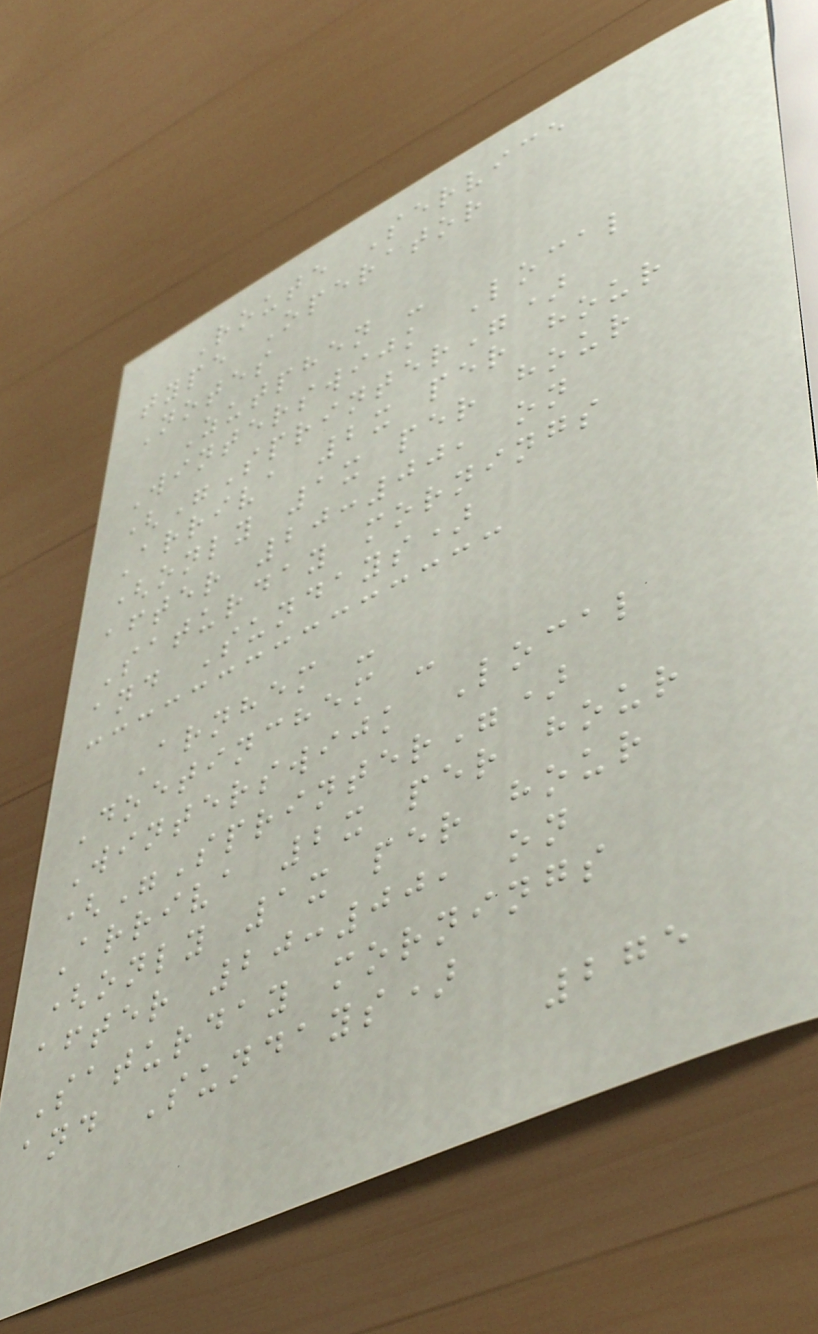Route Service
type Operator
Notes
Zutphen -
Winterswijk Local
("Sprinter")
Arriva 2x per hour
(only 1x per hour
after 20:00, on
Saturday mornings
and Sundays)
Arnhem -
Doetinchem -
Winterswijk Local
("Sprinter")
Arriva 2x per hour
(only 1x per hour
after 20:00, on
Saturday mornings
and Sundays)
275
